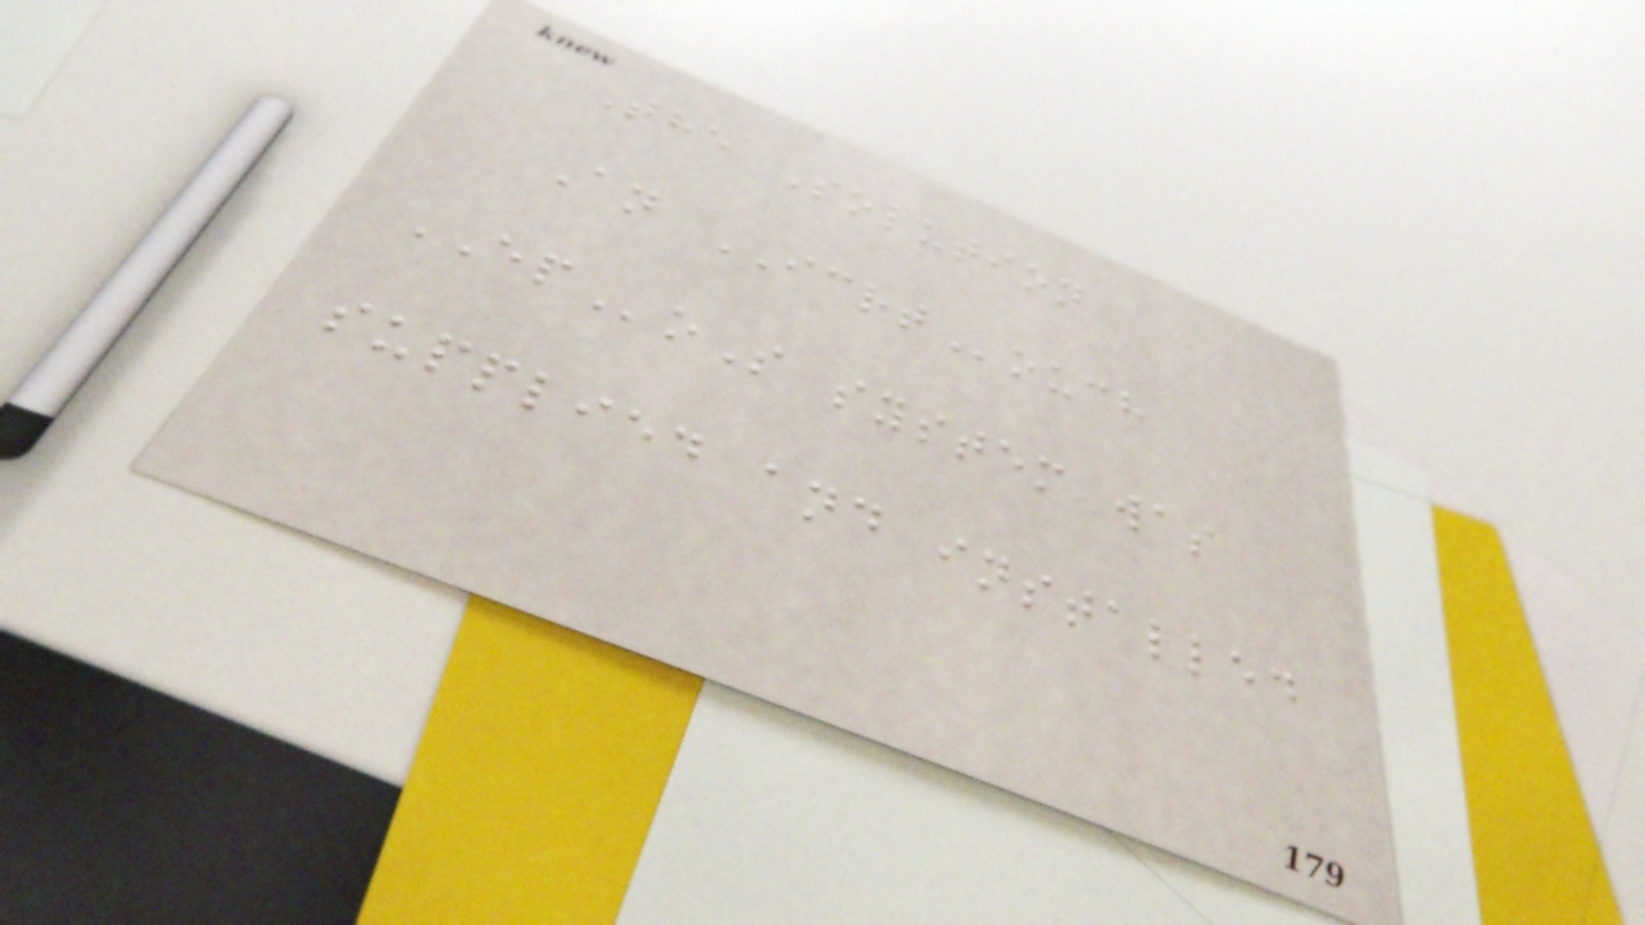The Solution
An ICRTouch
EPoS system was
supplied and installed
